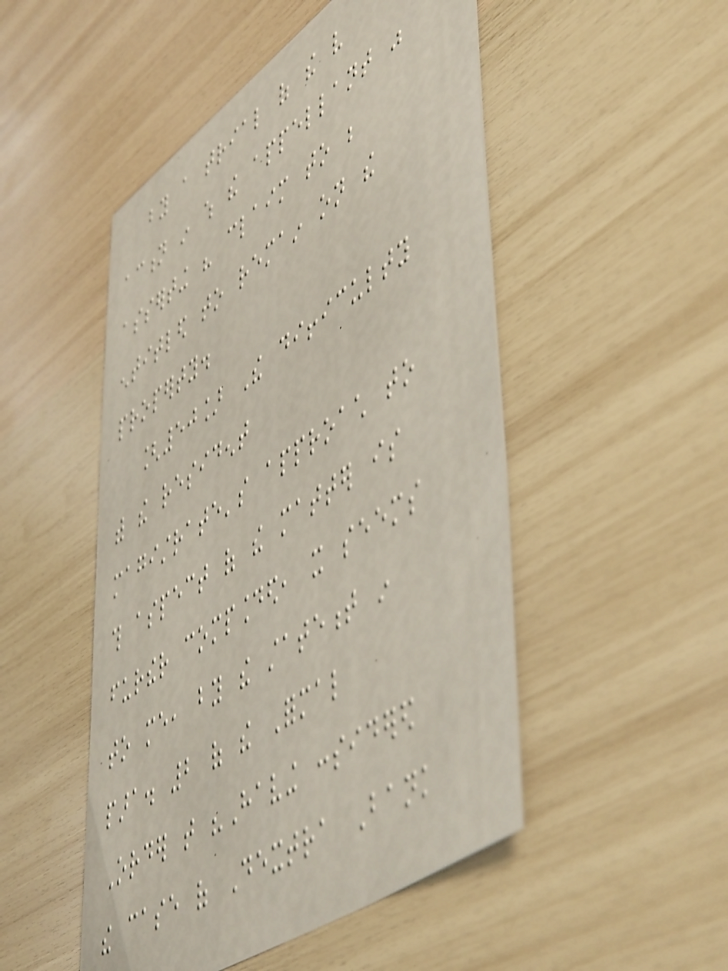by a trial of the very
action in which the appellant was
asserting his claim to be
entitled to remain on the
property.
[50] The difficulty
with the resident
magistrate's approach to
this aspect of the matter is
further compounded, it seems
to me, by the statement in
para. 2 of the Formal
Order that "Having considered
the case of Dextra Bank
